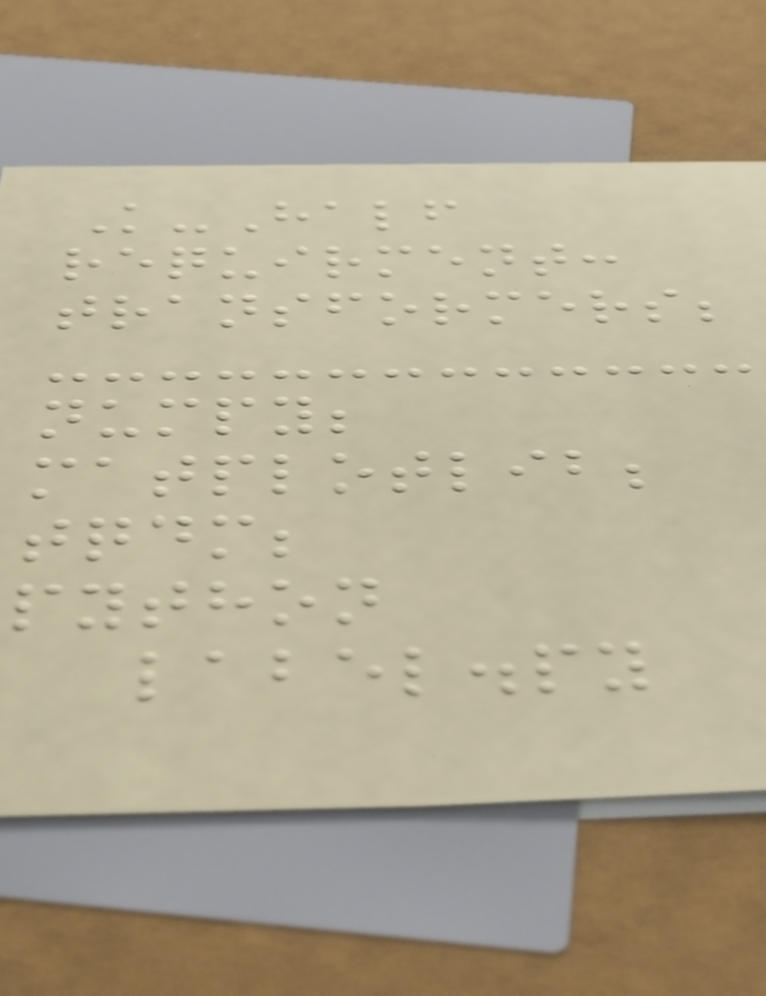K-Half
requirment:
transformers;
numpy;
matplotlib;
tqdm;
python
label.py
